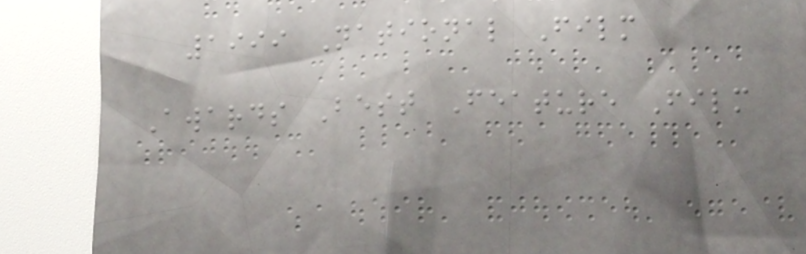1999 National Film
Awards Best Feature Film
